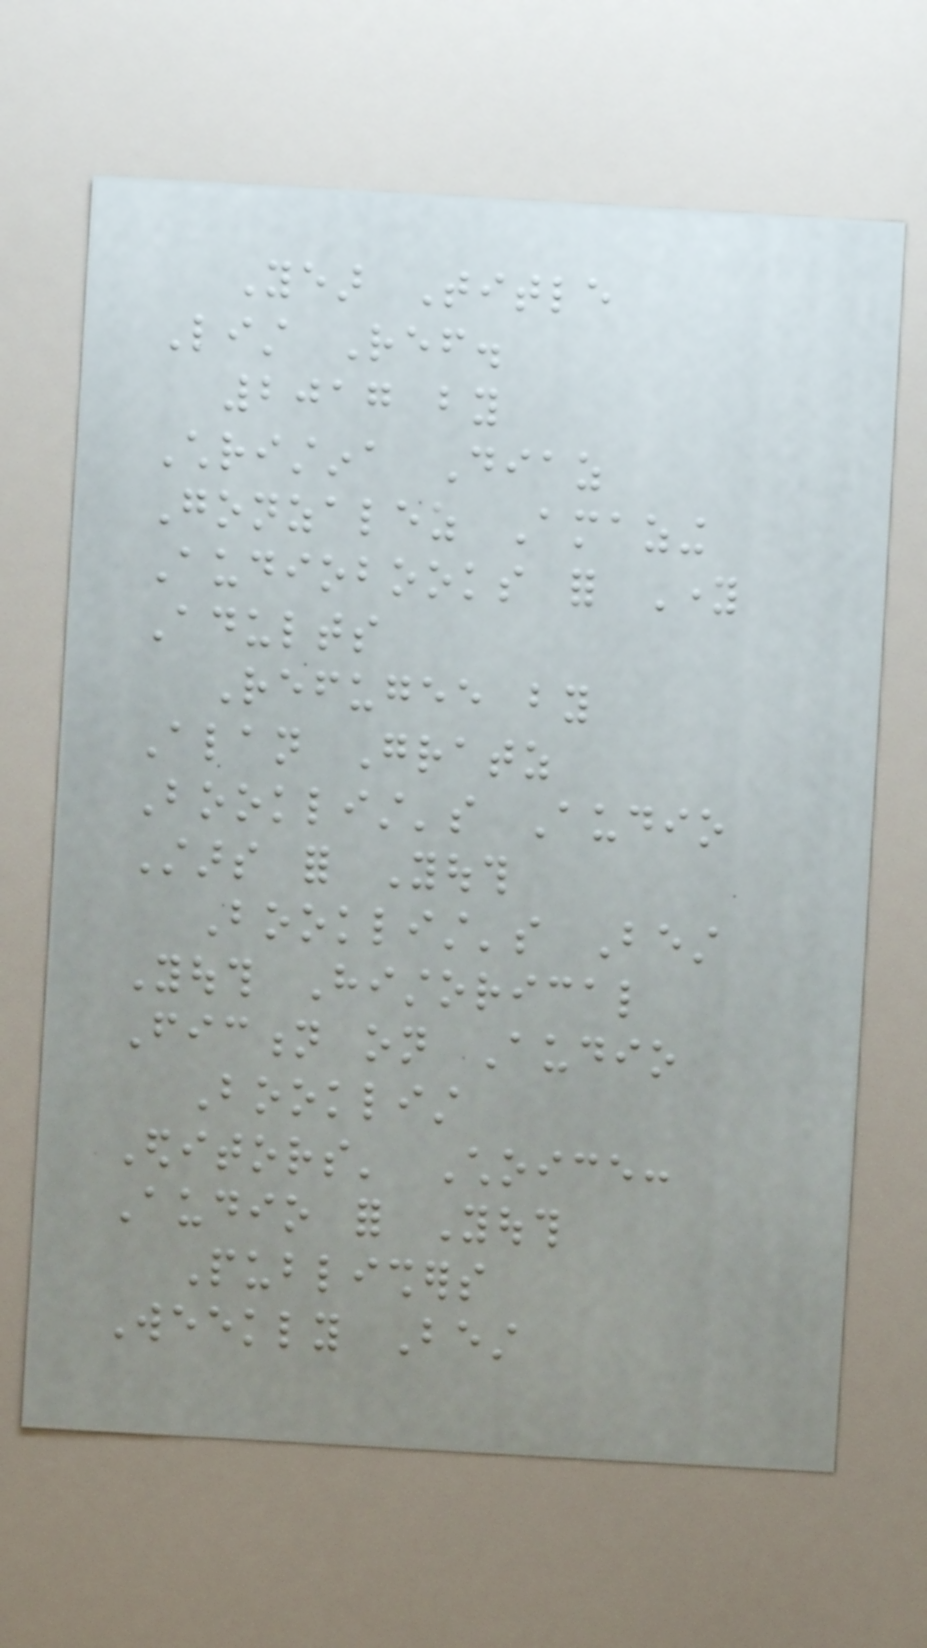Year Title
List Ref.
2017 by
Christina Diaz
Gonzalez Amazing
Audiobooks for Young
Adults
Refugee by
Alan Gratz
Booklist's Audio
Stars for Youth
Booklist's Best
Youth Historical
Fiction on Audio
Booklist
Editors' Choice:
Audio for Youth
Publishers
Weekly Best
